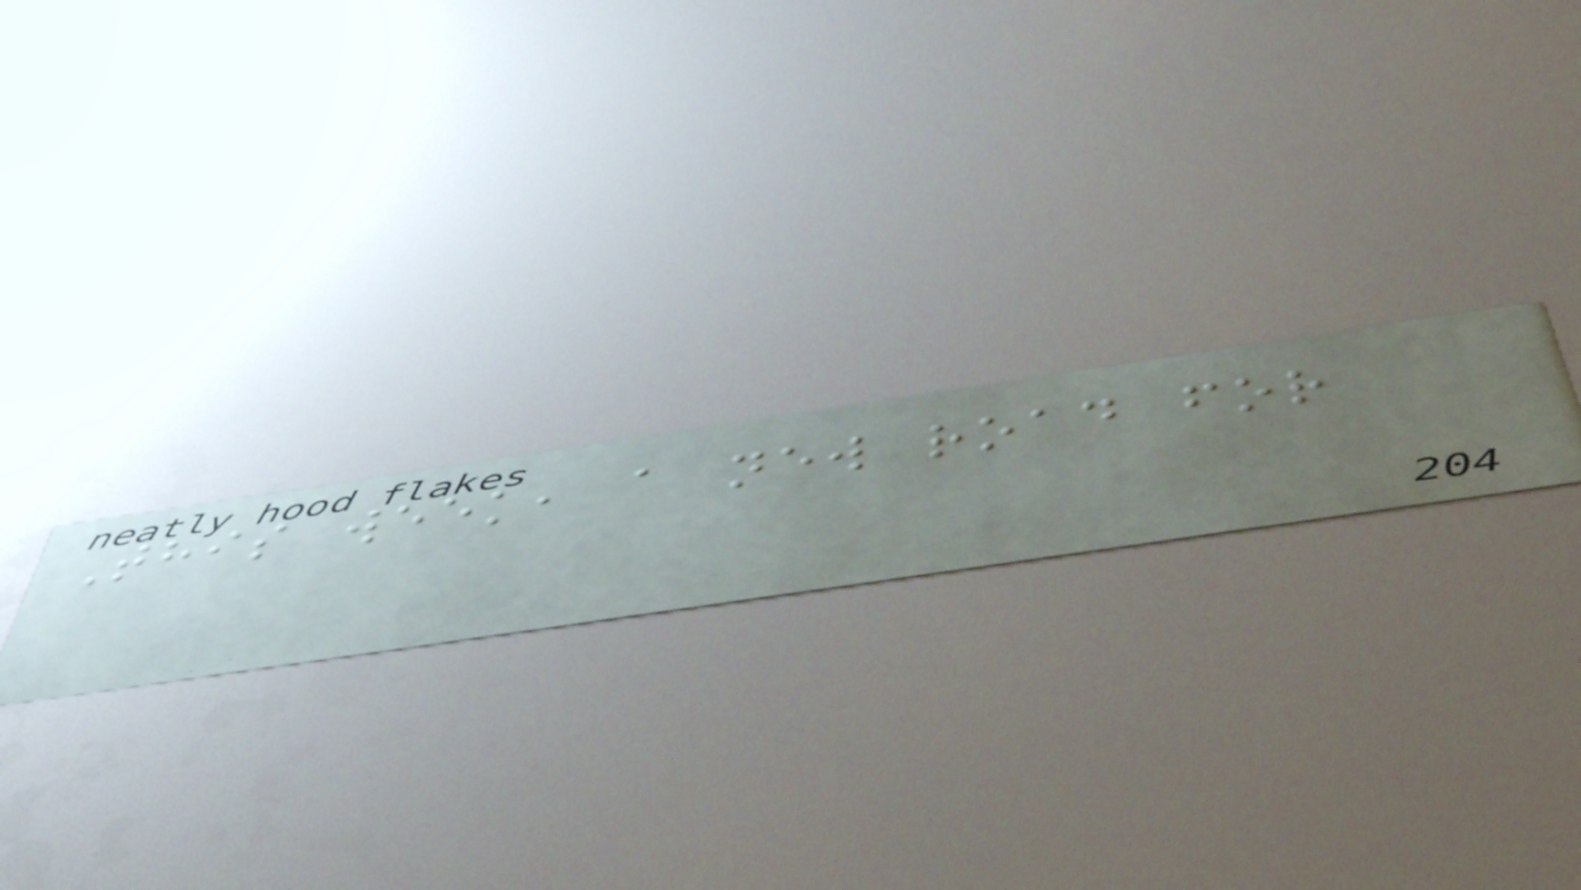This week, a new road for
